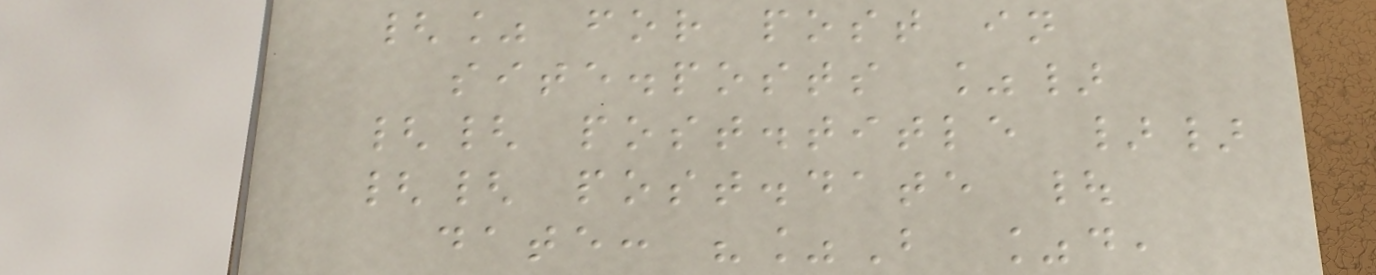{% for post in
site.posts %}
{{ post.title }}
{{ post.date |
date: "%B %d,
